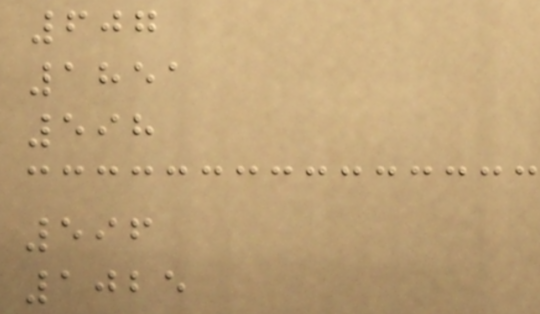607
1851
598
596
1025
